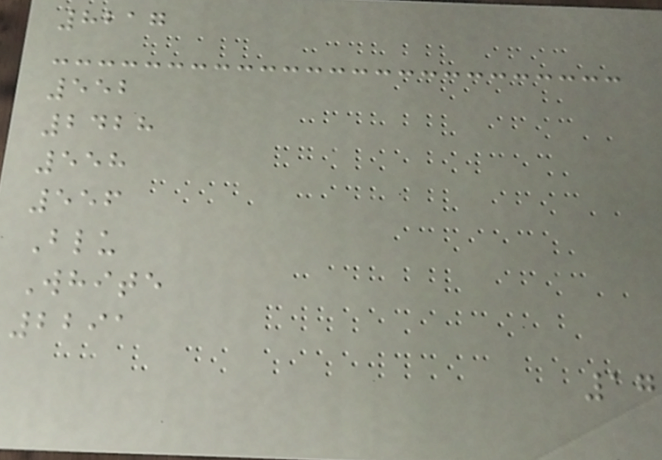8217
552
2428
558
556
Blu
White
2291
17
